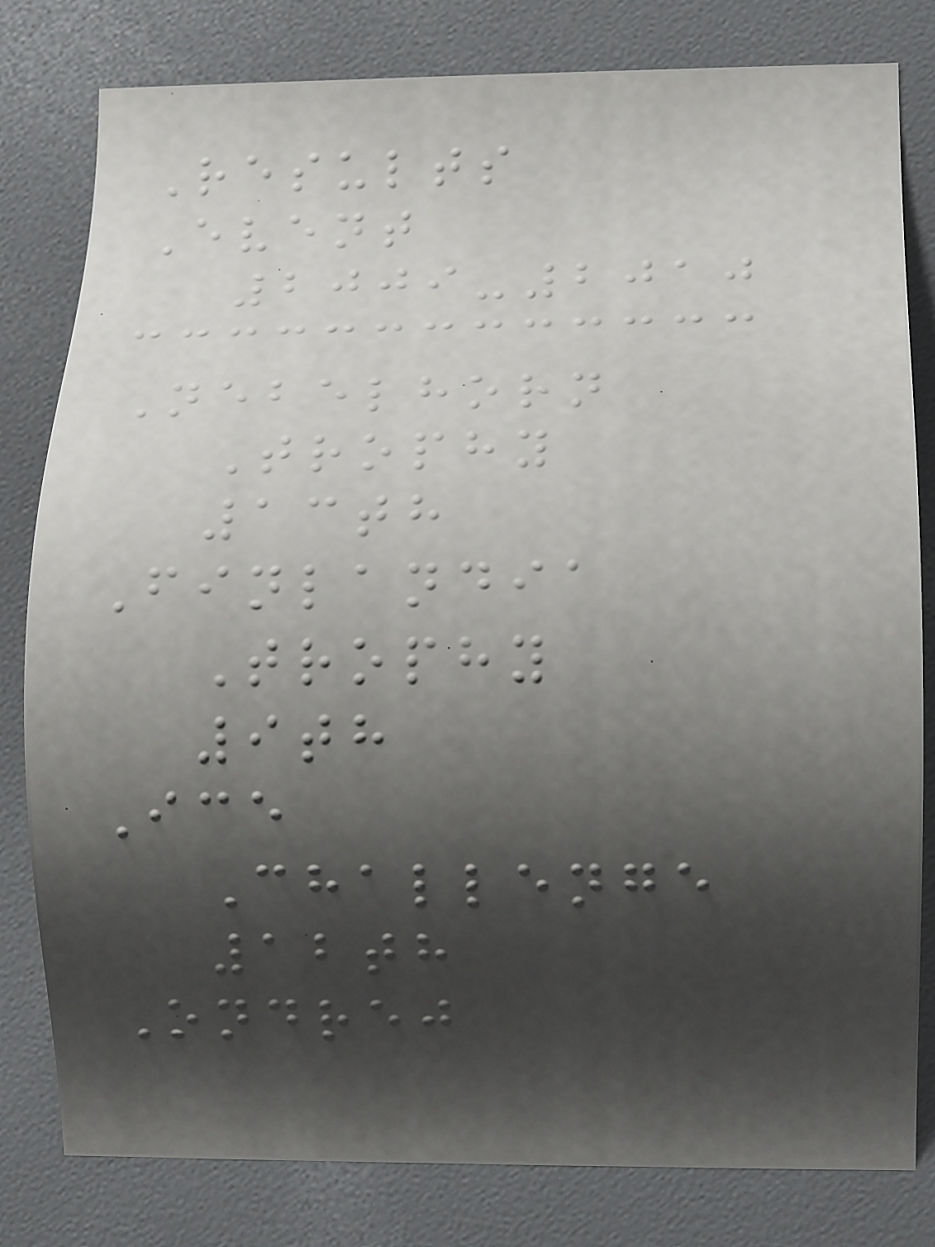Results
Event
2009-2010
Nebelhorn
Trophy
13th
Finlandia
Trophy
9th
Ice
Challenge
12th
Ondrej
